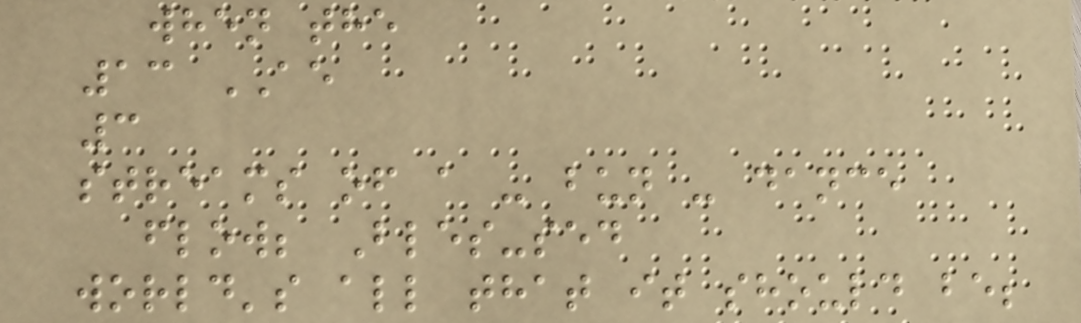when the
13 AE
3
streams of a - bun - dance
flow; Bles-sed
world's all that it should be;
